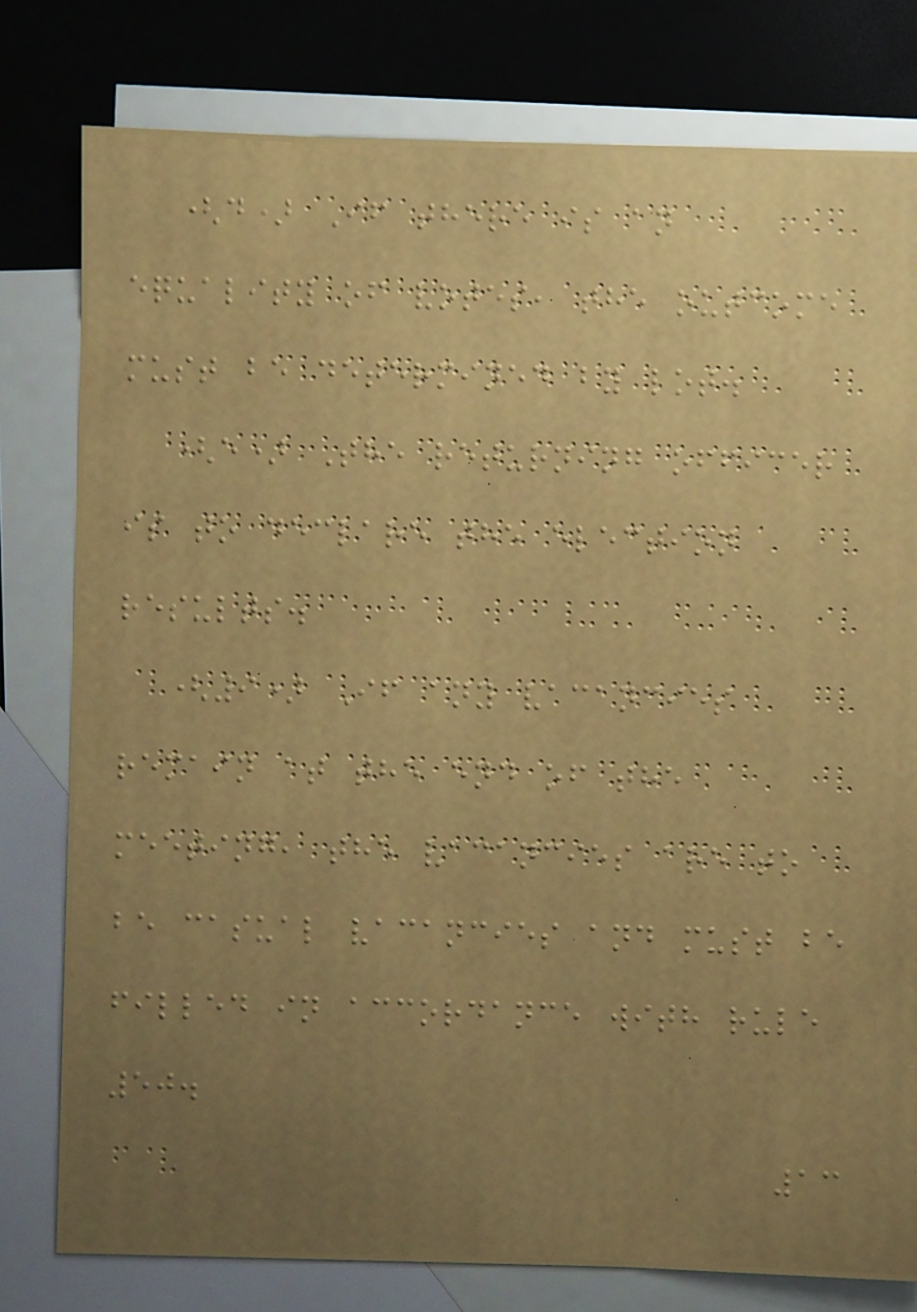(d) If there is an
equality of votes, the outcome
must be determined by lot.
(e) The returning officer
is to declare the election
results.
(9) If any vacancies
remain at the end of the
meeting, the vacancies are to
be casual vacancies and must be
filled in accordance with rule
50.
13
